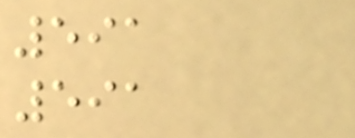591
591
